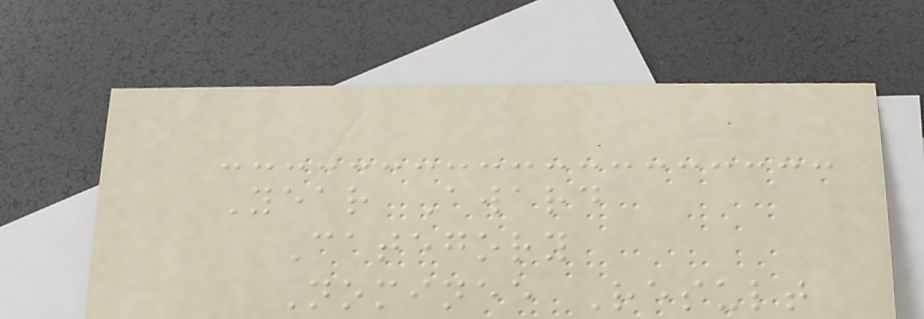Year Award
Category
Nominee Result
